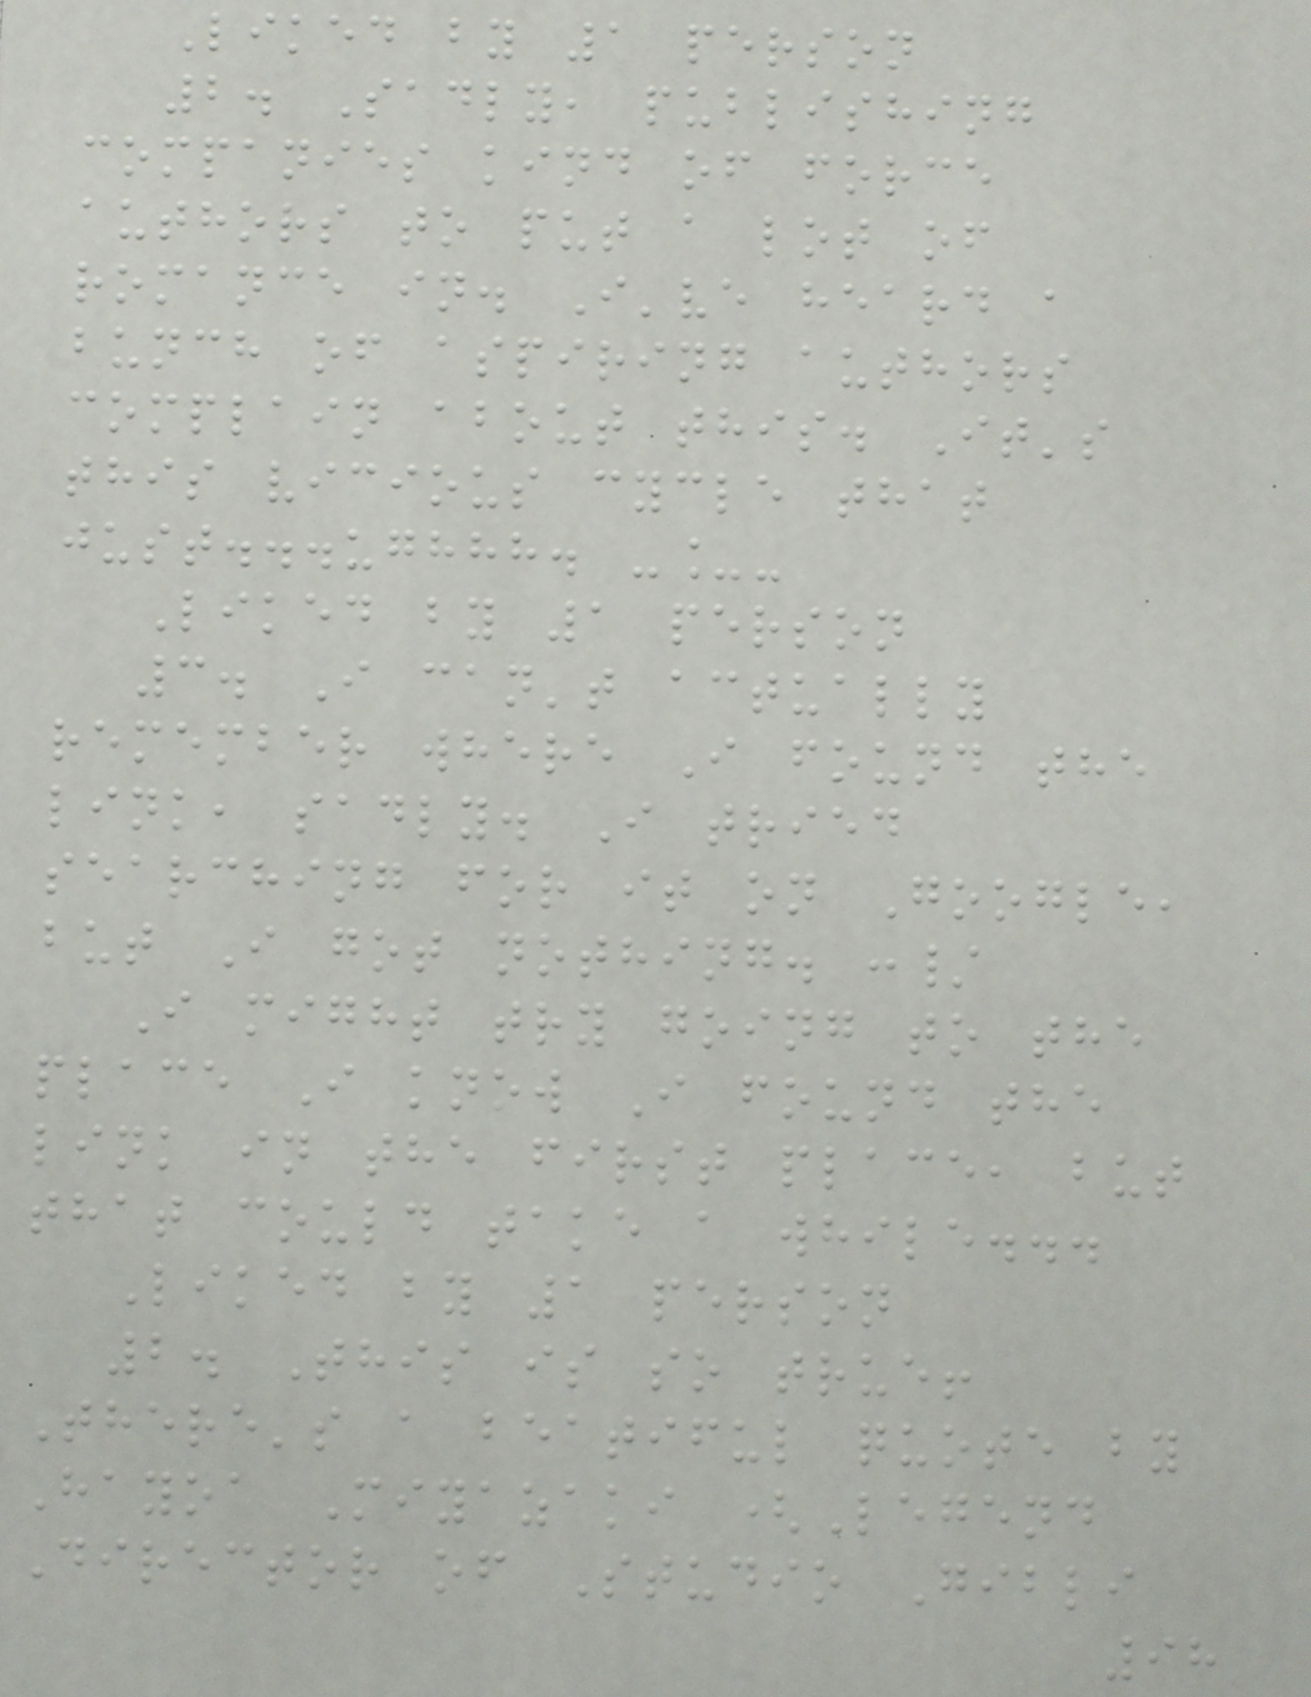Liked by 1 person
2. Sadly, publishing
companies kind of force
authors to put a lot of
romance in. I've heard a
bunch of aspiring authors
complain about this. It's
this vicious cycle that
just...ughhh. -_-
Liked by 1 person
3. I can't actually
remember where I found the
link, sadly. I tried
searching for it on Google,
but I got nothing. :/
I might try going to the
place I know I found the
link in the first place, but
that could take a while...
Liked by 1 person
2. This is so true!
There's a beatiful quote by
Hayoa Miyazaki (Legend
Director of Studio Gibli
98
